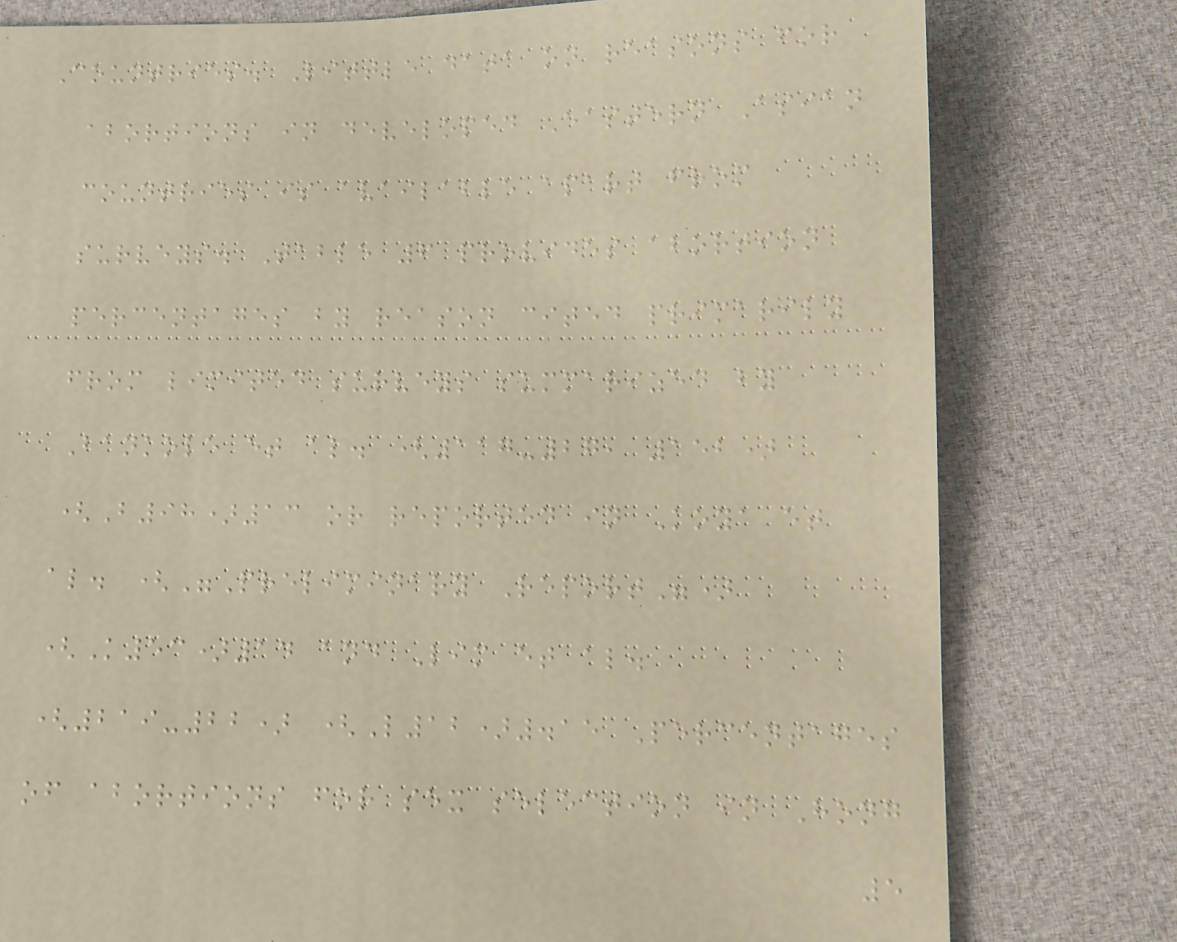Countries. Little data on reasons for
abortions in developed Eastern Asian
countries is available apart from
surveys. Table 6 provides abortion
percentages by reason cited primarily
from limited surveys summarized by
Bankole et al. (117-27, 152)
(B98)13 or reported in Koya et
al. ("Preliminary Report")
(K53)14 and Lim et al.
(219-22) (L12).15 Percentages
of abortions for sex selection in Hong
5
